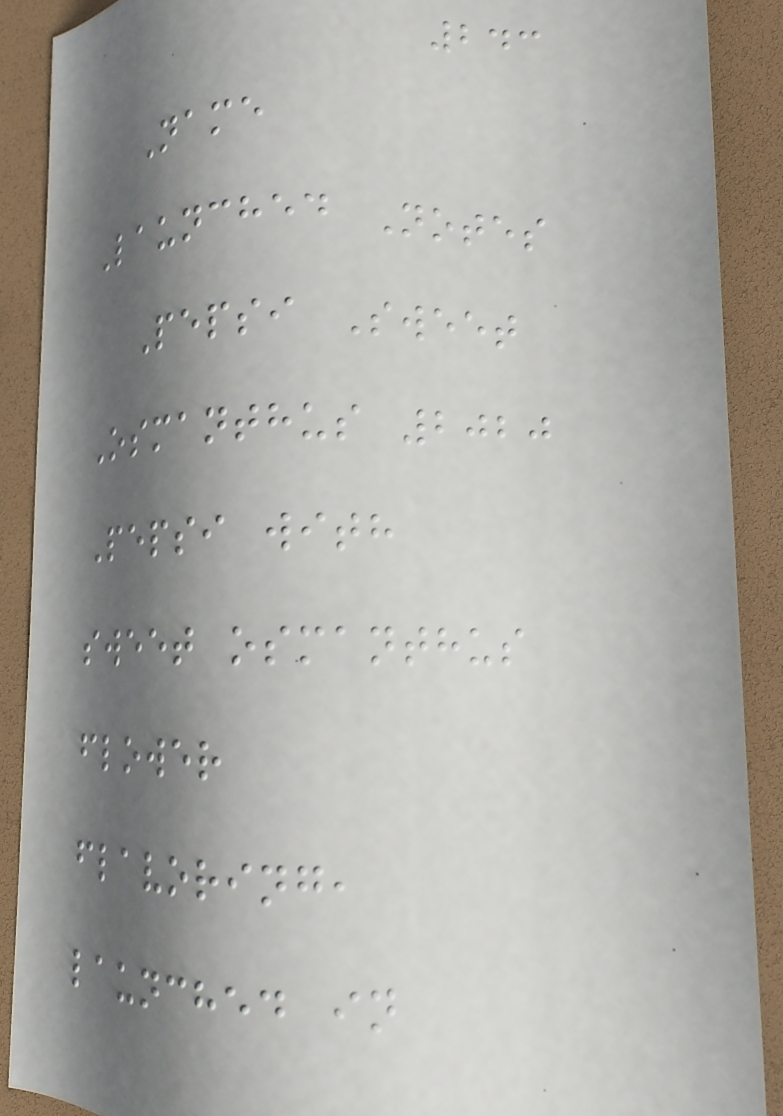243
Name
Launched Notes
Pepsi Sweet
Osmanthus 2020
Pepsi with
sweet osmanthus
flower
flavoring,
launched in
